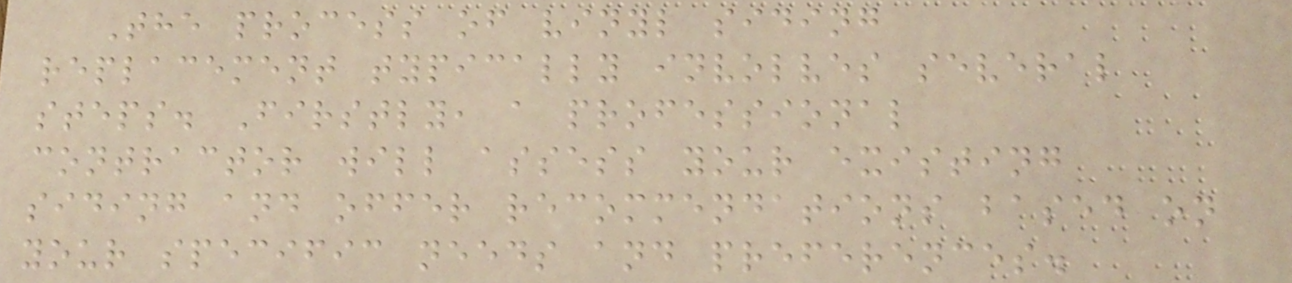The process of vinyl siding
replacement typically involves several
steps. Firstly, a professional
contractor will assess your existing
siding and offer recommendations based on
your specific needs and preferences.
